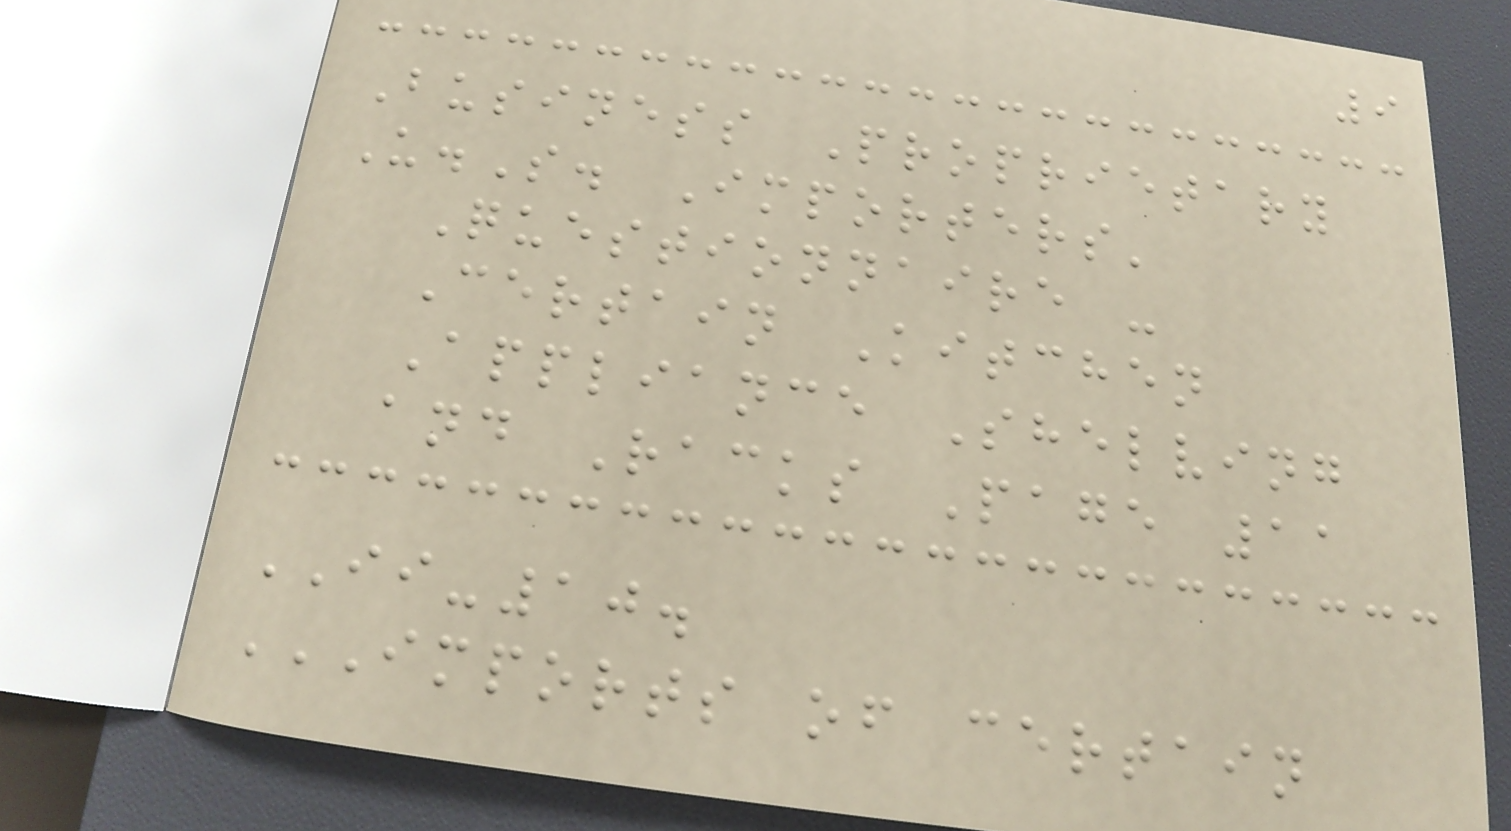9
Business Proprietary
U.S. Importers'
Questionnaire -
Certain Kitchen
Appliance Shelving
and Racks Page 11
II-10.
IMPORTS OF CERTAIN
